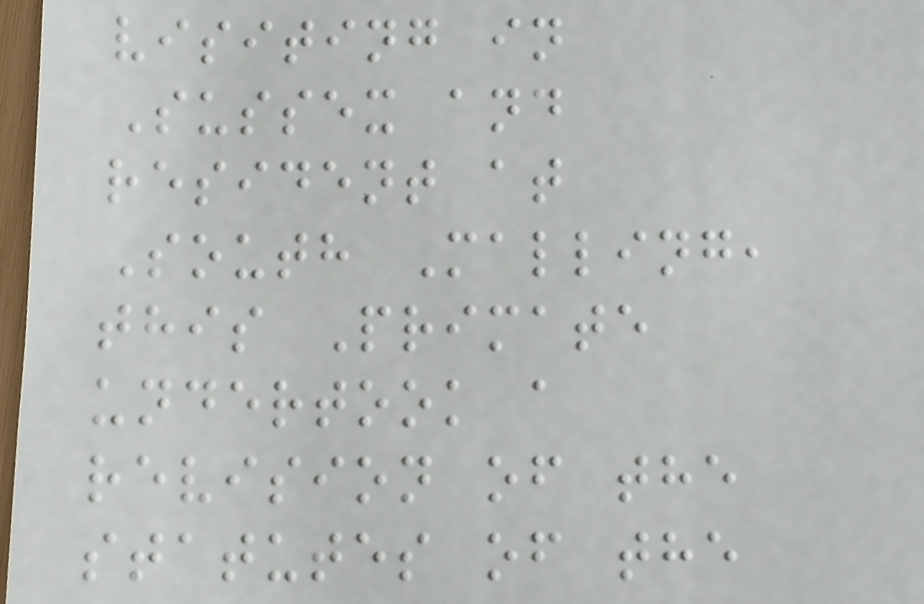visiting in
Sussex and
resident at
South Malling,
this Primate
undertook a
revision of the
statutes of the
